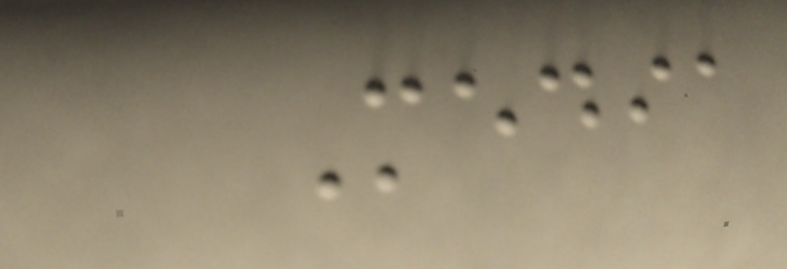Media
